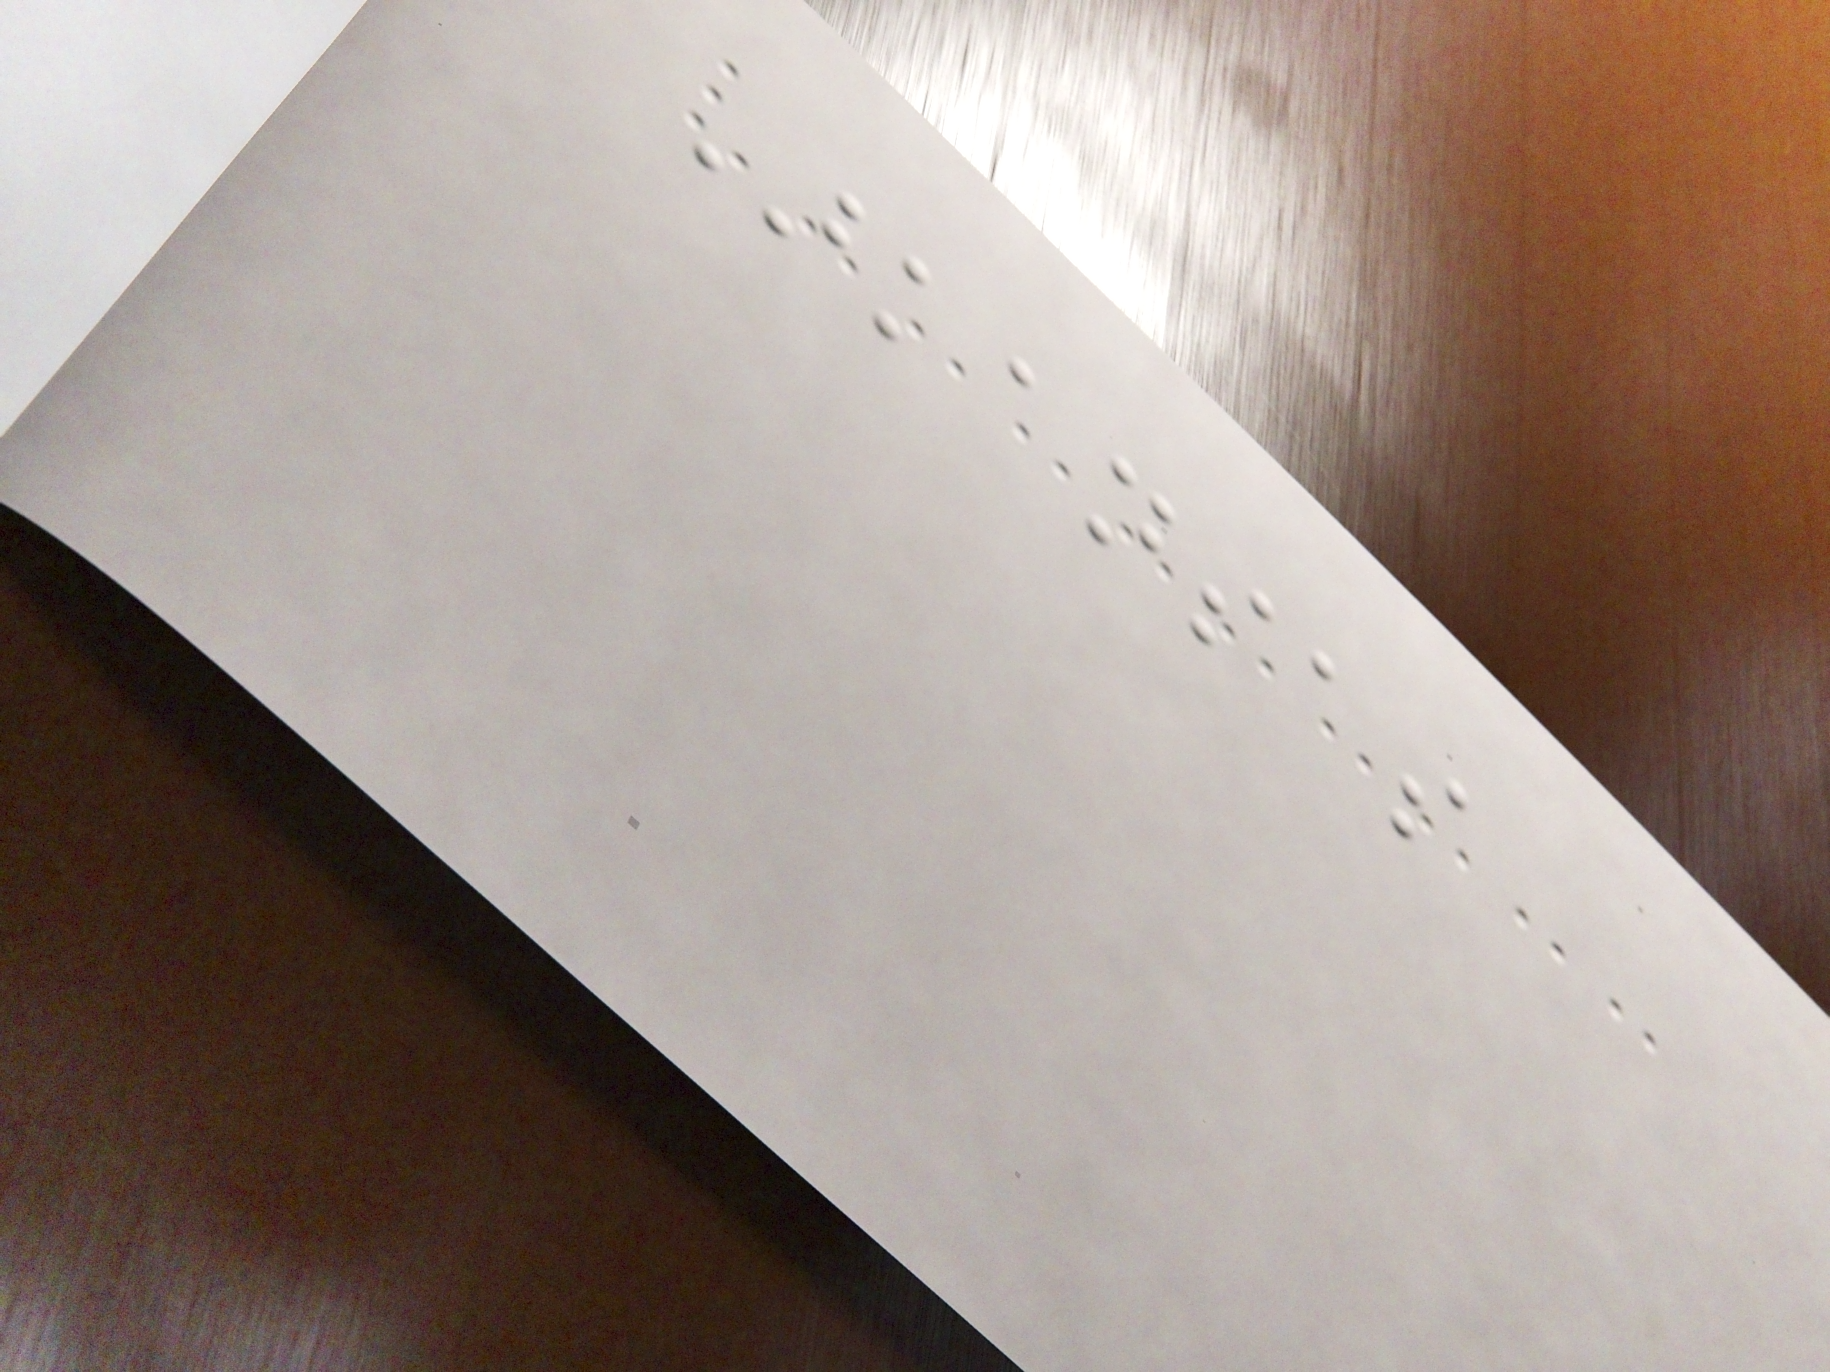Arkansas
